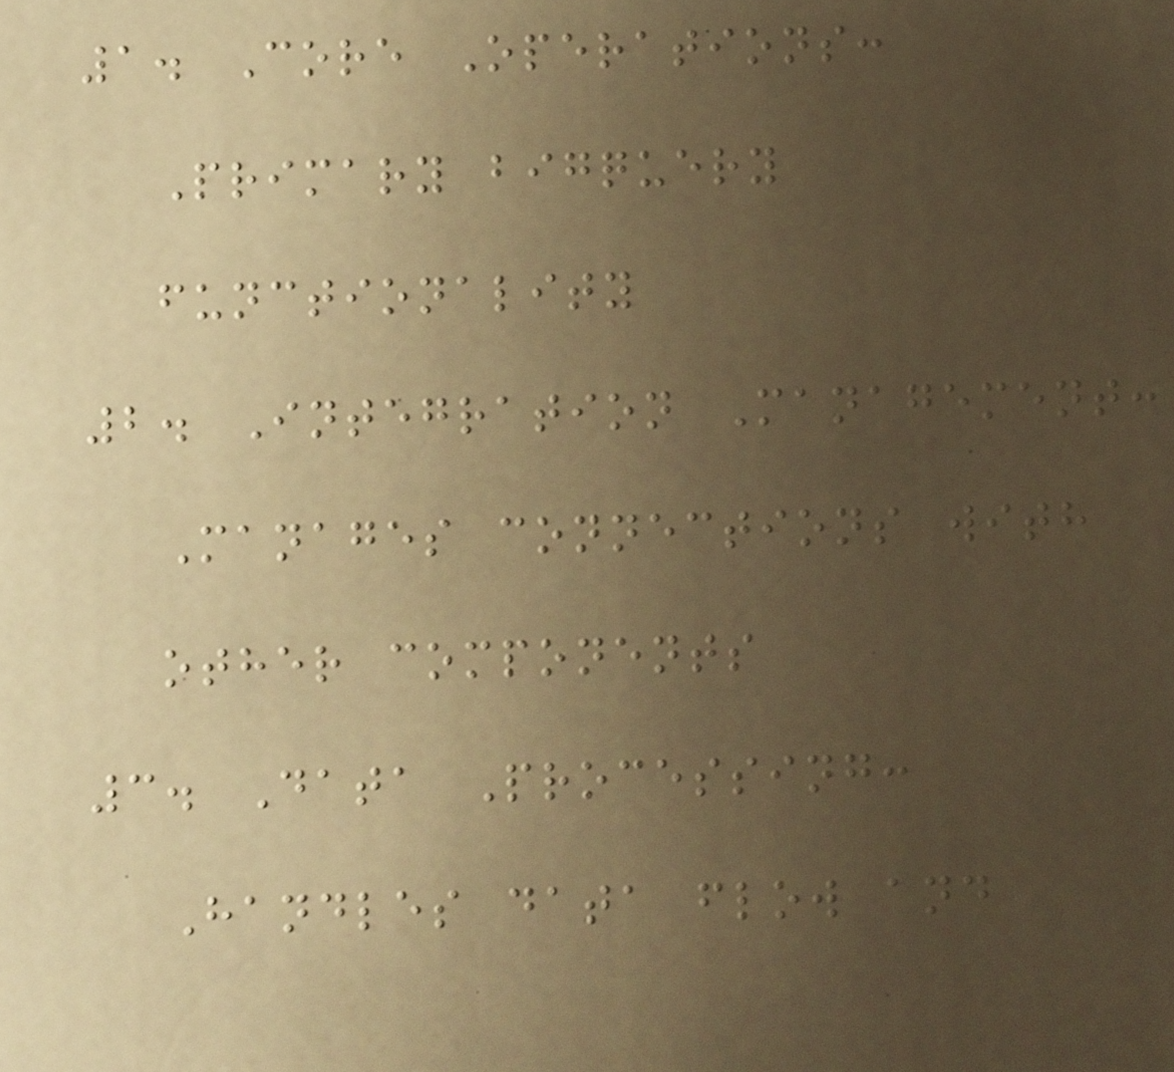1. Core Operations:
Primary bigquery
functionality
2. Integration Management:
Manages connections with
other components
3. Data Processing:
Handles data flow and
